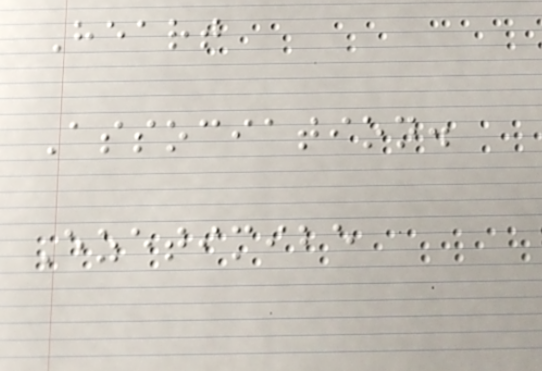Heart
Association.
Ezetimibe
